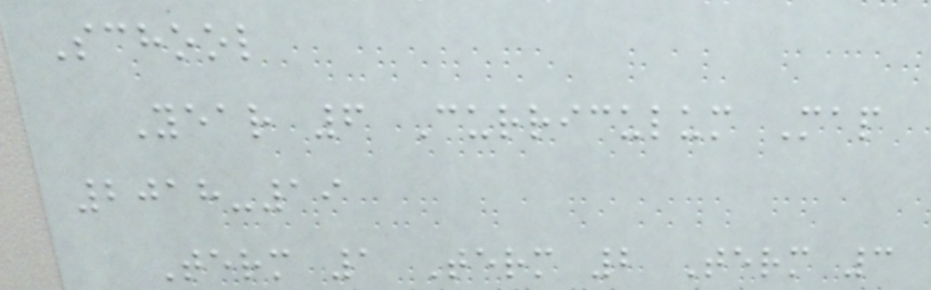School
Year 6 Curriculum Map
2018-19
Term 1 Term 2 Term 3
